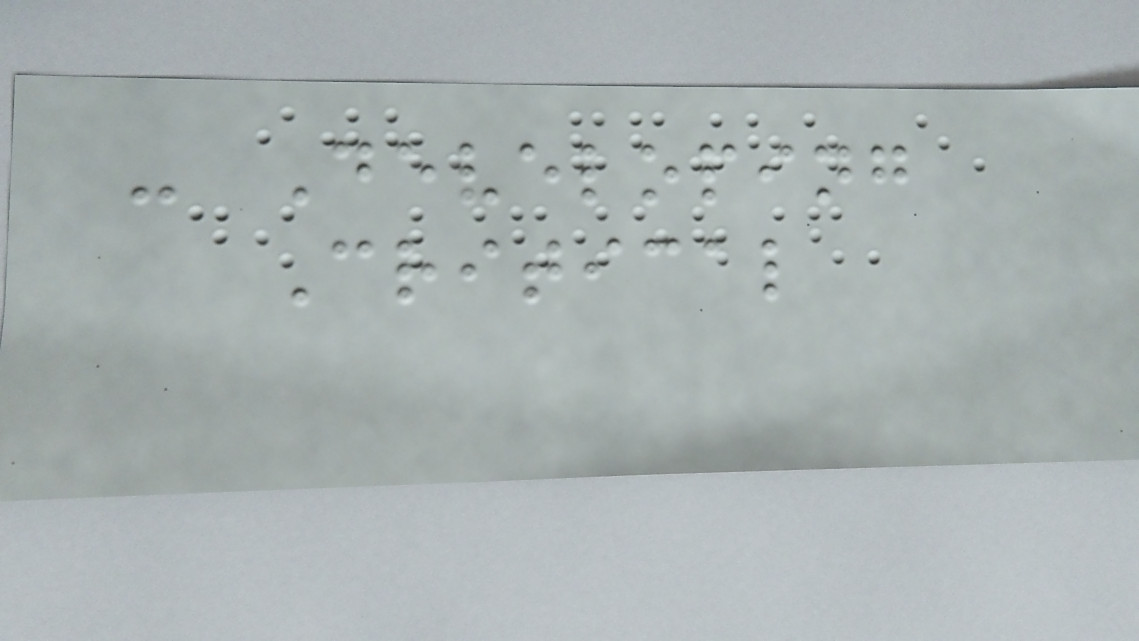- Developing
Critical
